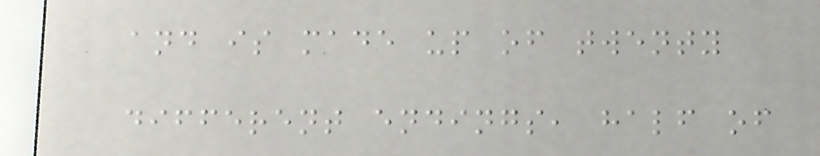and is made up of twenty
different endings, half of
